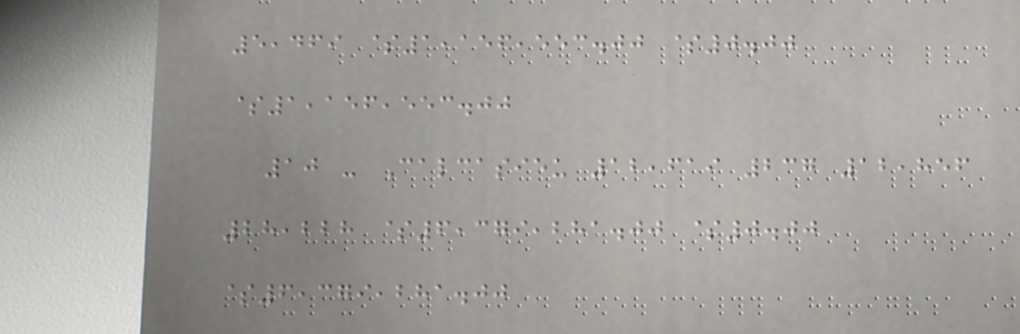5,469 $1,156,553.00 $0.00
$1,156,553.00
10 - Calcasieu 12,619 237 12,856
28,228 $6,379,281.00 $0.00
$6,379,281.00
